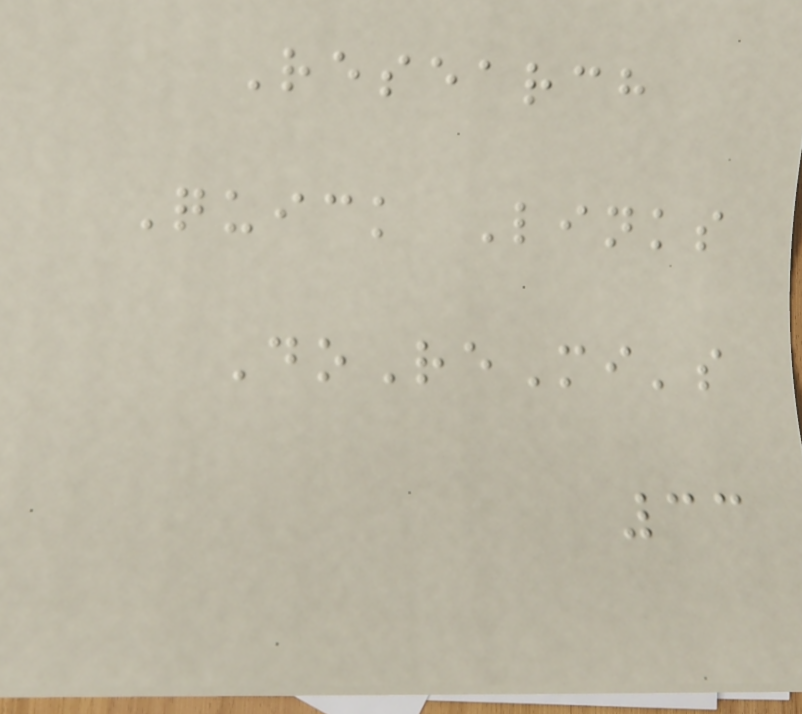Research
Quick Links
DoReMi's
33
